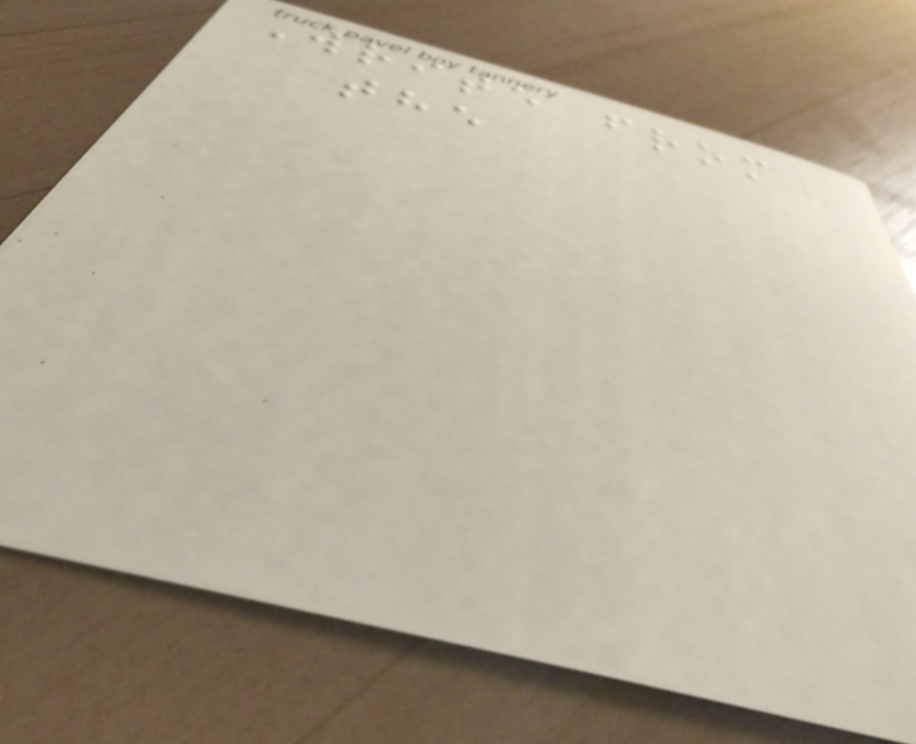Write from
the
